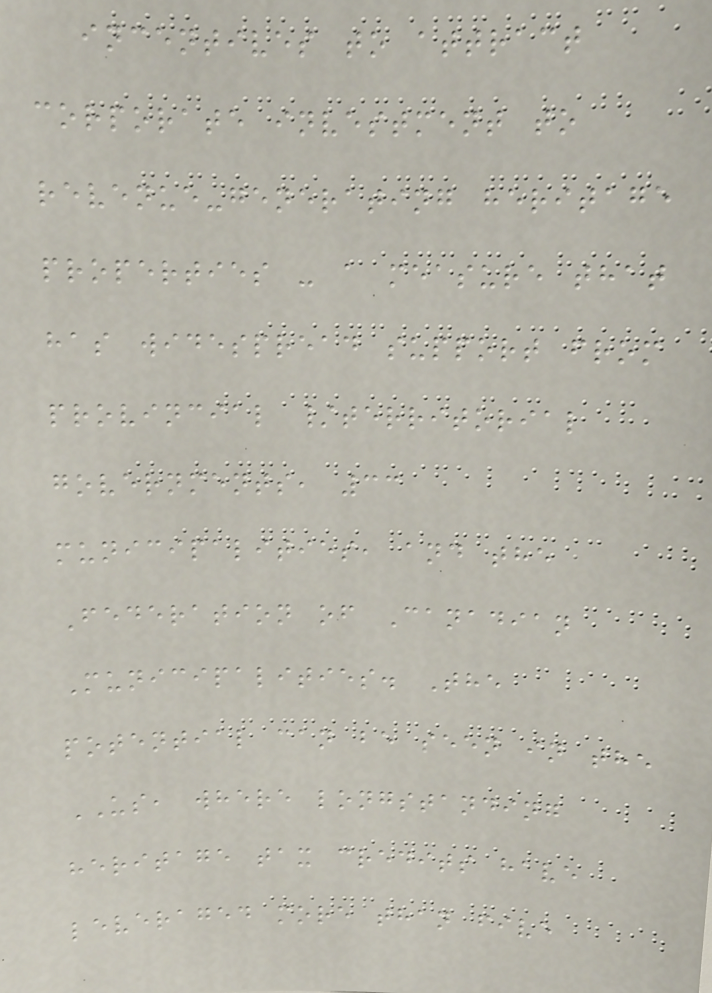incentives to attract
corporate investment to
revenue-generating heritage
properties - a measure that
has widespread support from
provincial /territorial
governments, 33
municipalities, and the
Federation of Canadian
Municipalities. The
potential can be seen in the
US, where longstanding
heritage tax credits have
leveraged more than five
